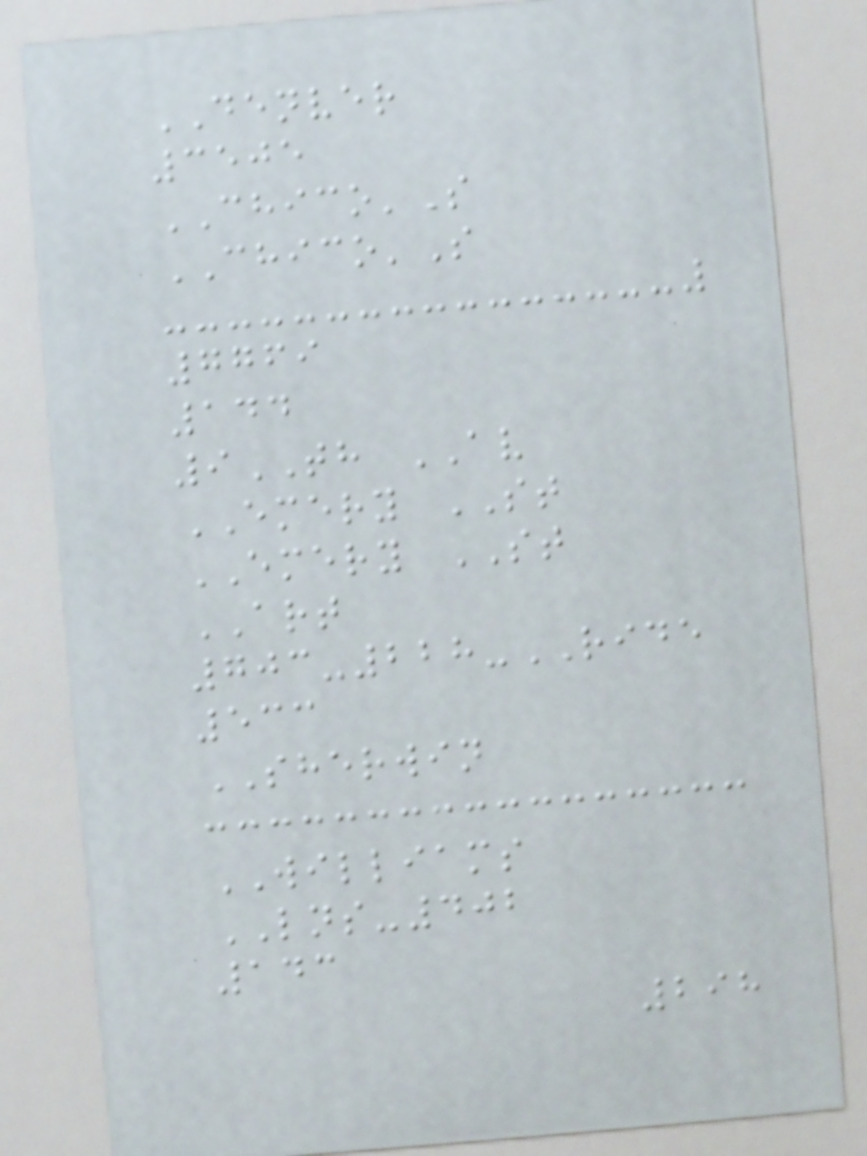DENVER
3505
CHICO'S
CHICO'S
7769
144
9TH AV
EMERY ST
EMERY ST
ART
703-228-RIDE
533
SHERWIN
WILLIAMS
LNS-402
143
298
